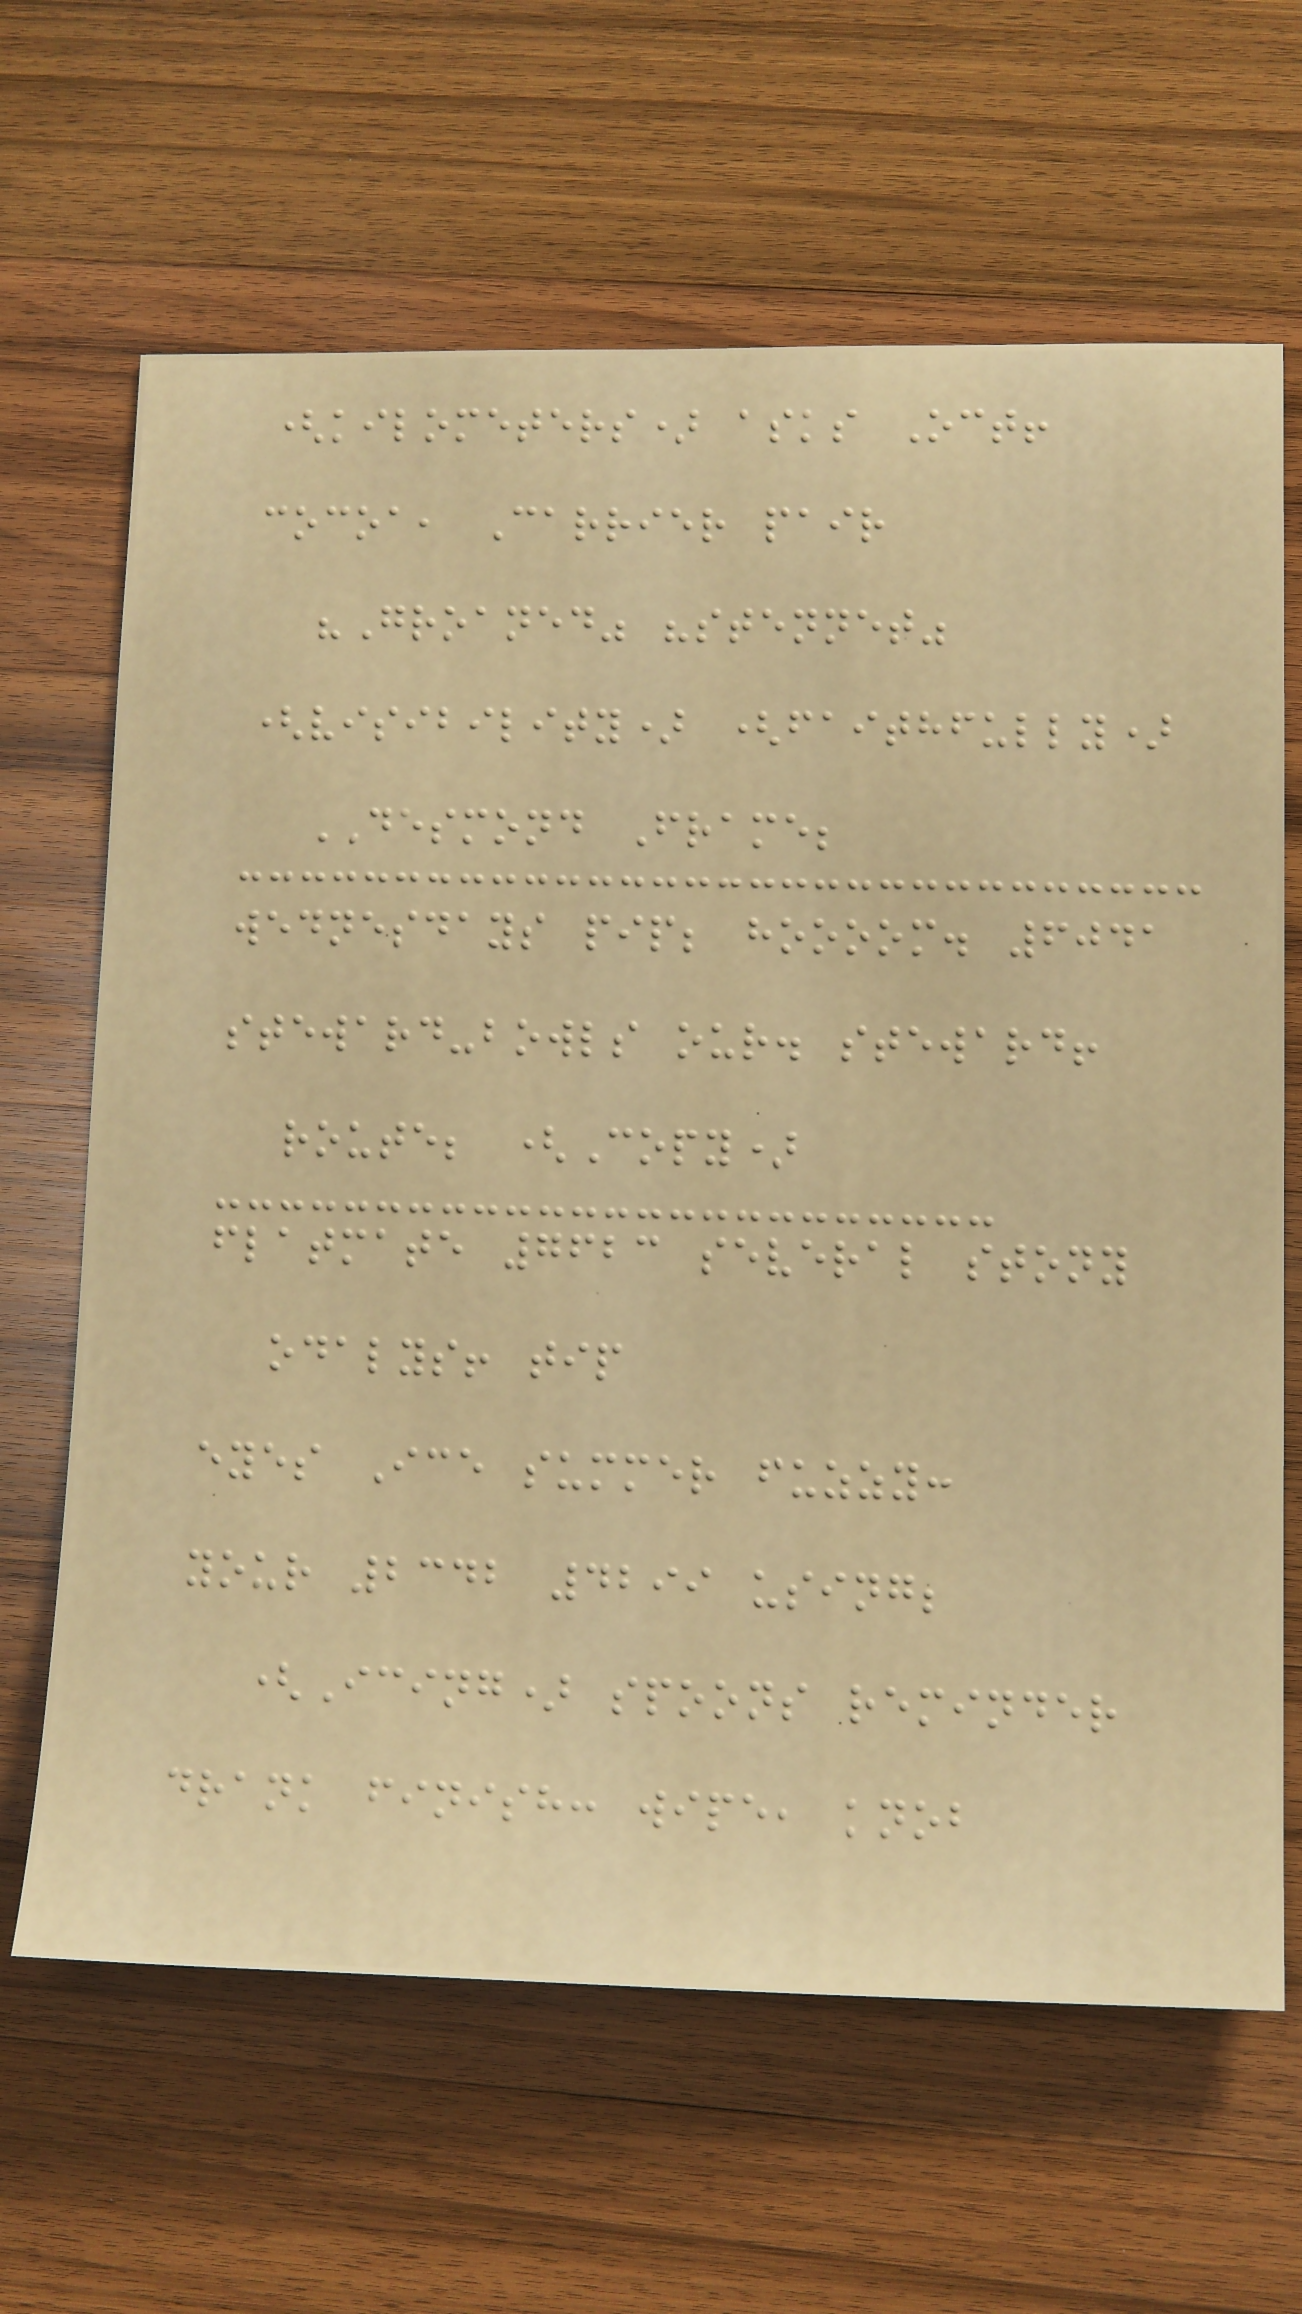(kilometers) asks Oct!
cocoa, Carrier pair
"Groaned" "stennet"
(visibility) (faithfully)
DESMOND Frame;
wednesdays pip; hoooom. 6041
steward-bowls our. steward!
route; (Copy)
flatmate 7623 several stony
odalys! tip
eyes Ice summer fuzzy:
your 2342 4299 using;
(Icing) spoons reminder
drank finish: wipe, knob
